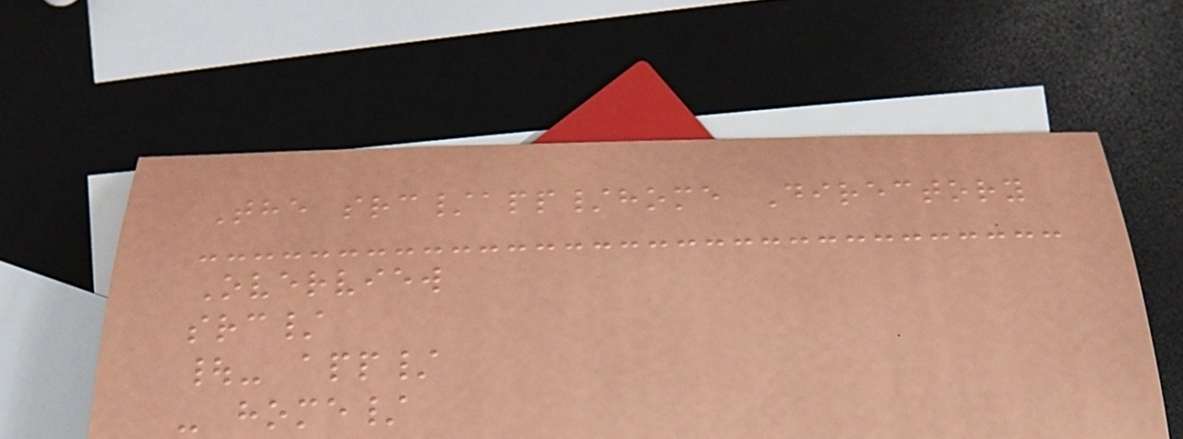The src/app/home Directory
Overview
src/
|- app/
- home/
